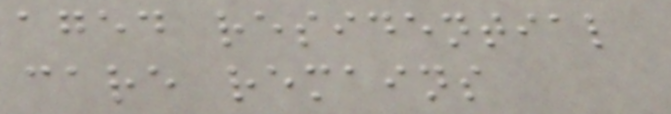aged residential
care remains
